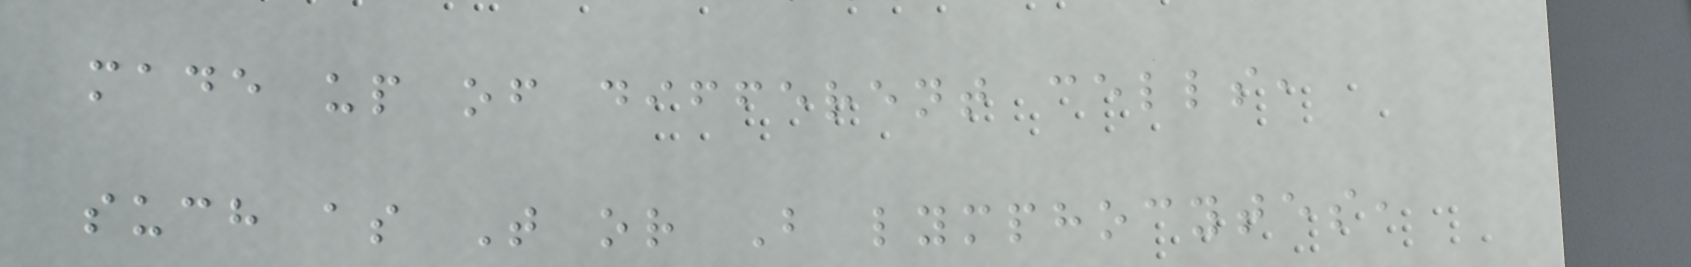made up of different cells,
such as T or B lymphocytes,
